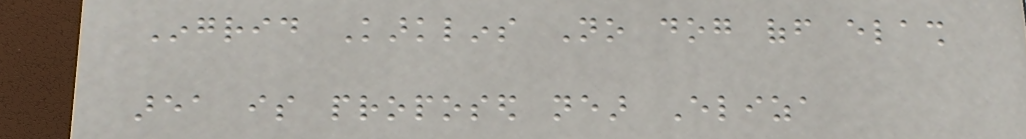Ingrid Karklins No dog off elash
area is proposed near Eliza
